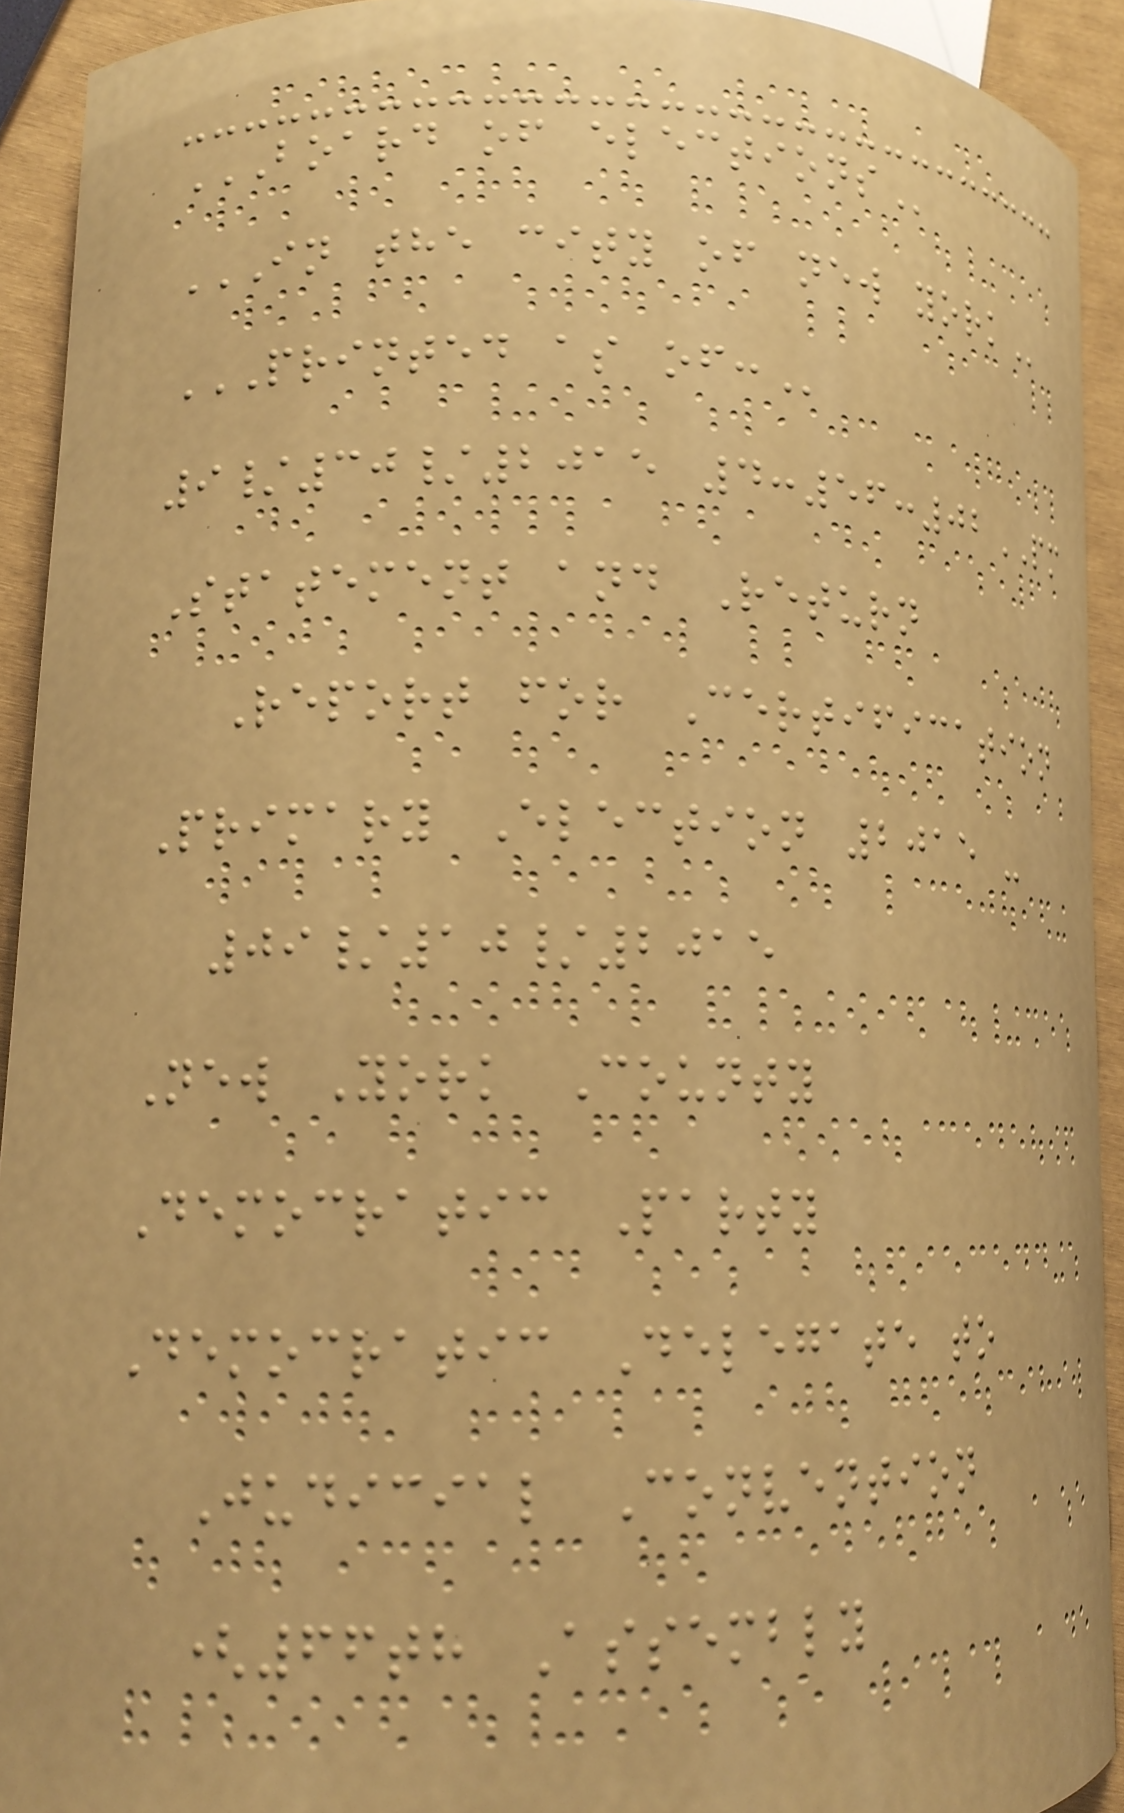BOARD OF ELECTIONS
IN THE CITY OF NEW YORK
PRINTED AS OF:
9/30/2015 4:56:02PM
Statement and Return
Report for Certification
Primary Election 2015 -
09/10/2015
New York County
Democratic Party
Democratic Delegate to
Judicial Convention
(66th Assembly
